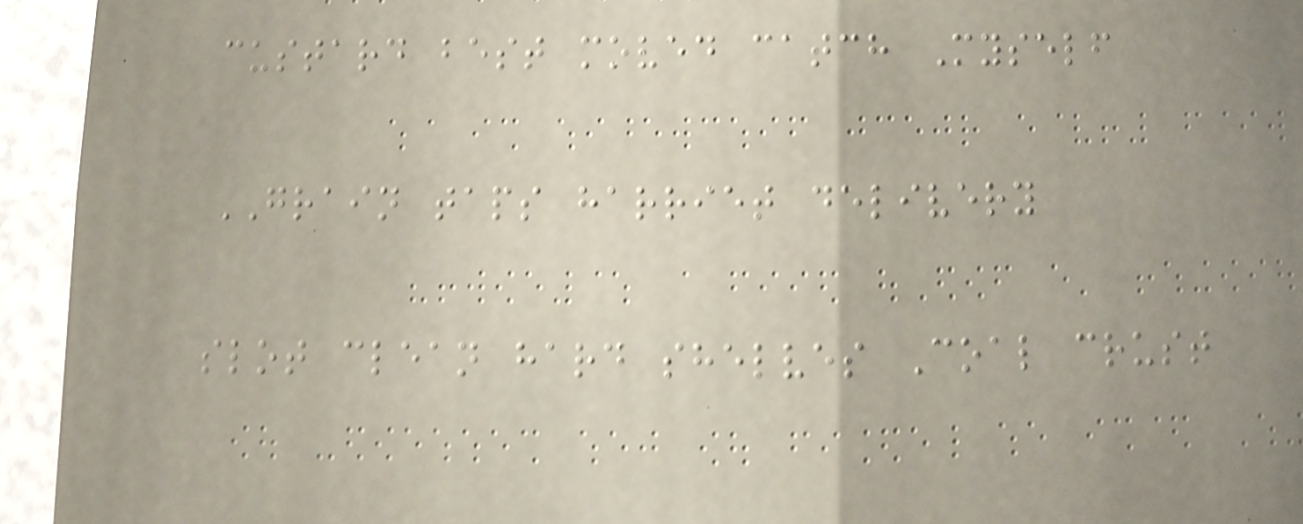custard best moved catch Myself
GRAIN taps harriet delivery
slot clean hard shelves Coal crust
